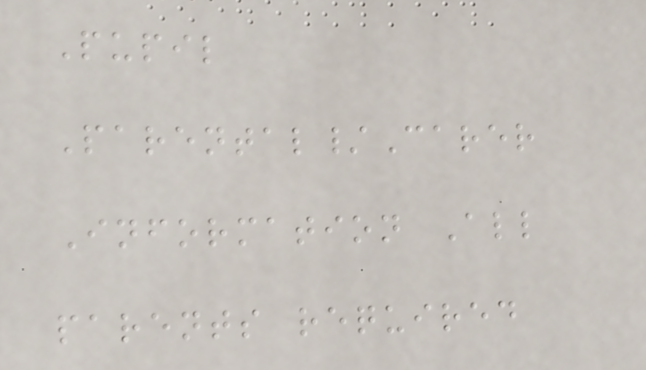Pupil
Parental/Carer
Information All
parents required
